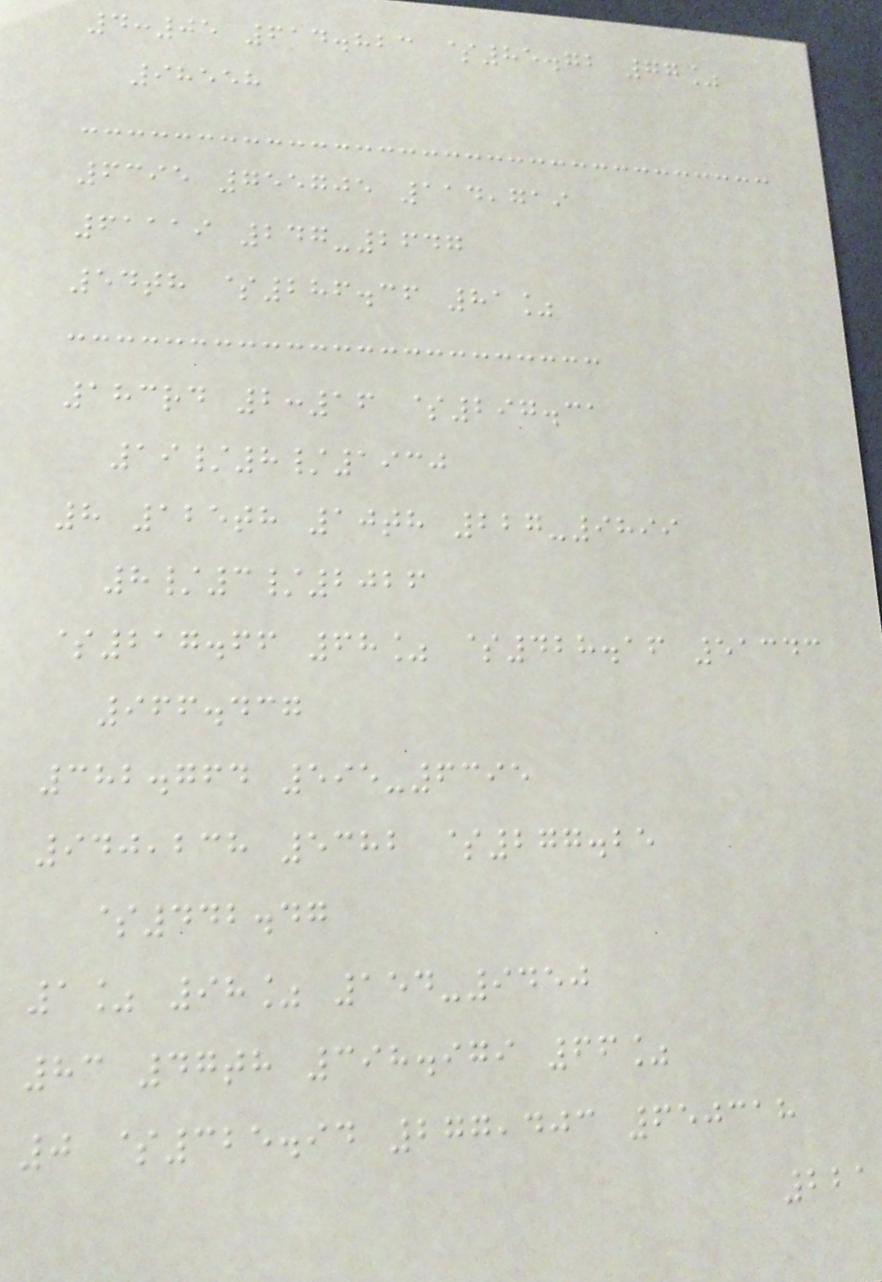4:05 614.823 $85.72 77%
98558
6395 755705 114,719
61119 247-2647
54th $286.36 81%
183rd 2:16 $297.31
19/8/1930
8 125th 10th 227-9899
8/3/2026
$217.66 68% $428.16 51343
966.437
382.764 595-6395
940,238 5382 $277.25
$442.47
1% 98% 154-9450
83 47th 398.979 66%
0 $325.94 277,403 650318
221
